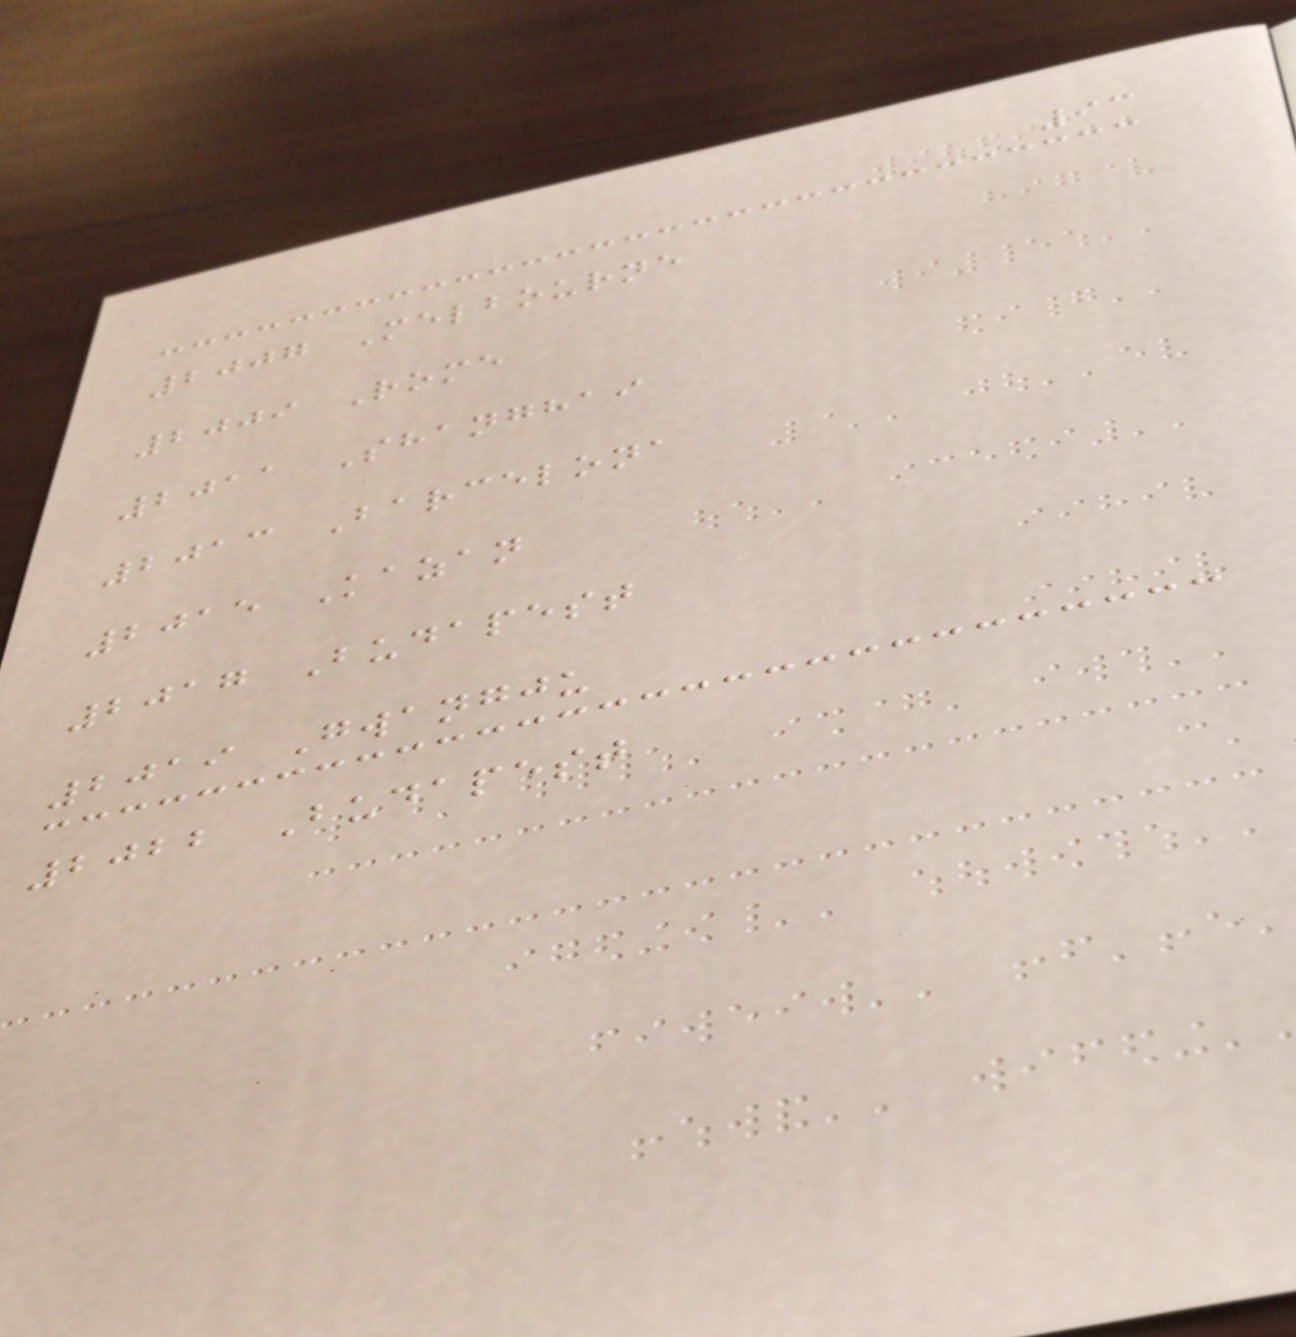93
2007 Melbourne
2009 Rome
2011 Shanghai
2013 Barcelona
2015 Kazan
2017 Budapest
2019 Gwangju
2022 Budapest
